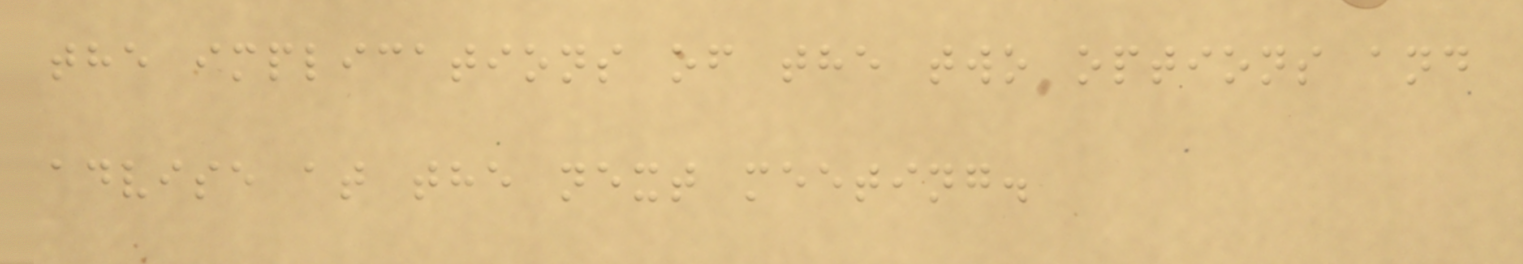the implications of the two options and
advise at the next meeting.
